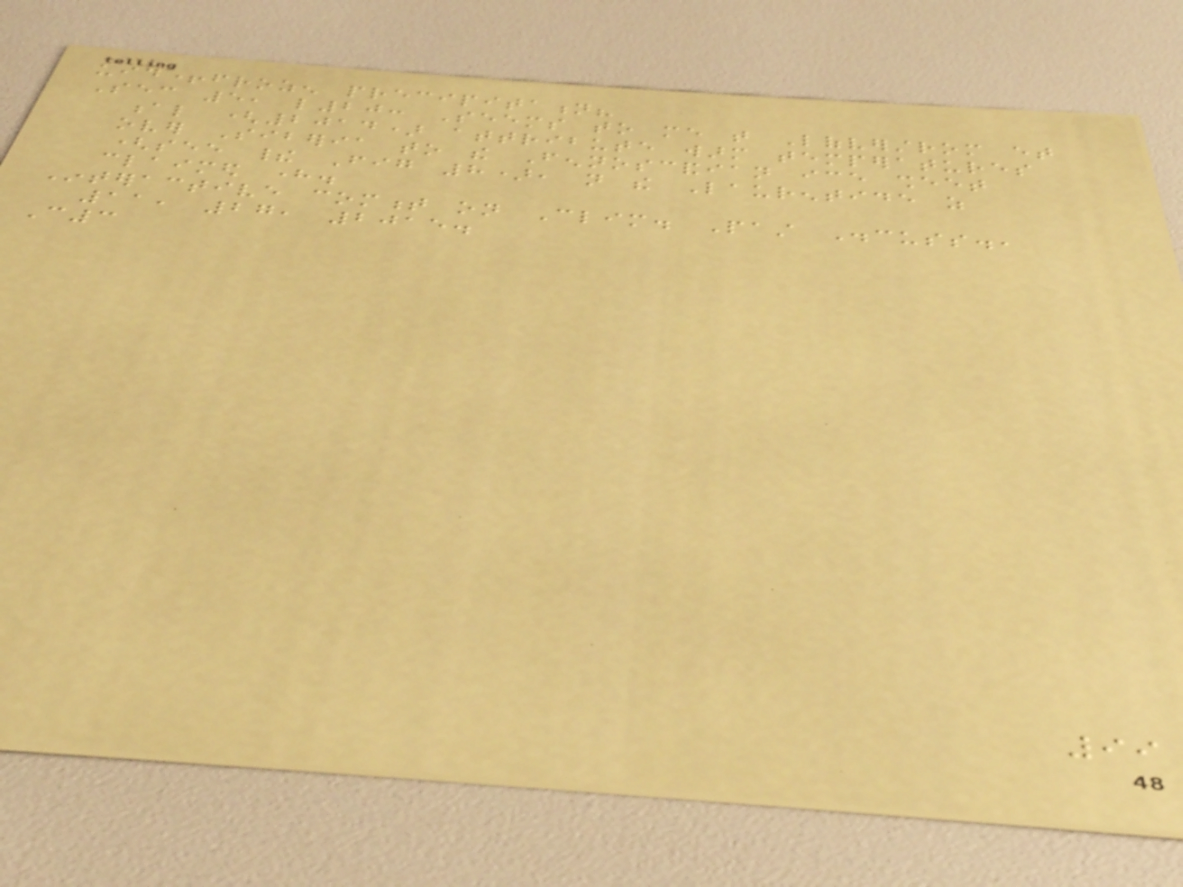uid+frozen precipitation?
Sec 5, l20: Seems to me that Lofverstrom et
al (2014) attribute warm temperatures
over Siberia to the Fennoscandian ice sheet
(see their Fig 8), not the Laurentide as
claimed here.
Interactive comment on Clim. Past Discuss.,
11, 27, 2015.
C3
99
